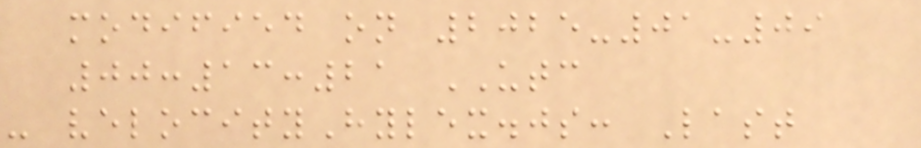modified on 2025-01-09
00:13:21 UTC
- velocityHylex.js: Last
